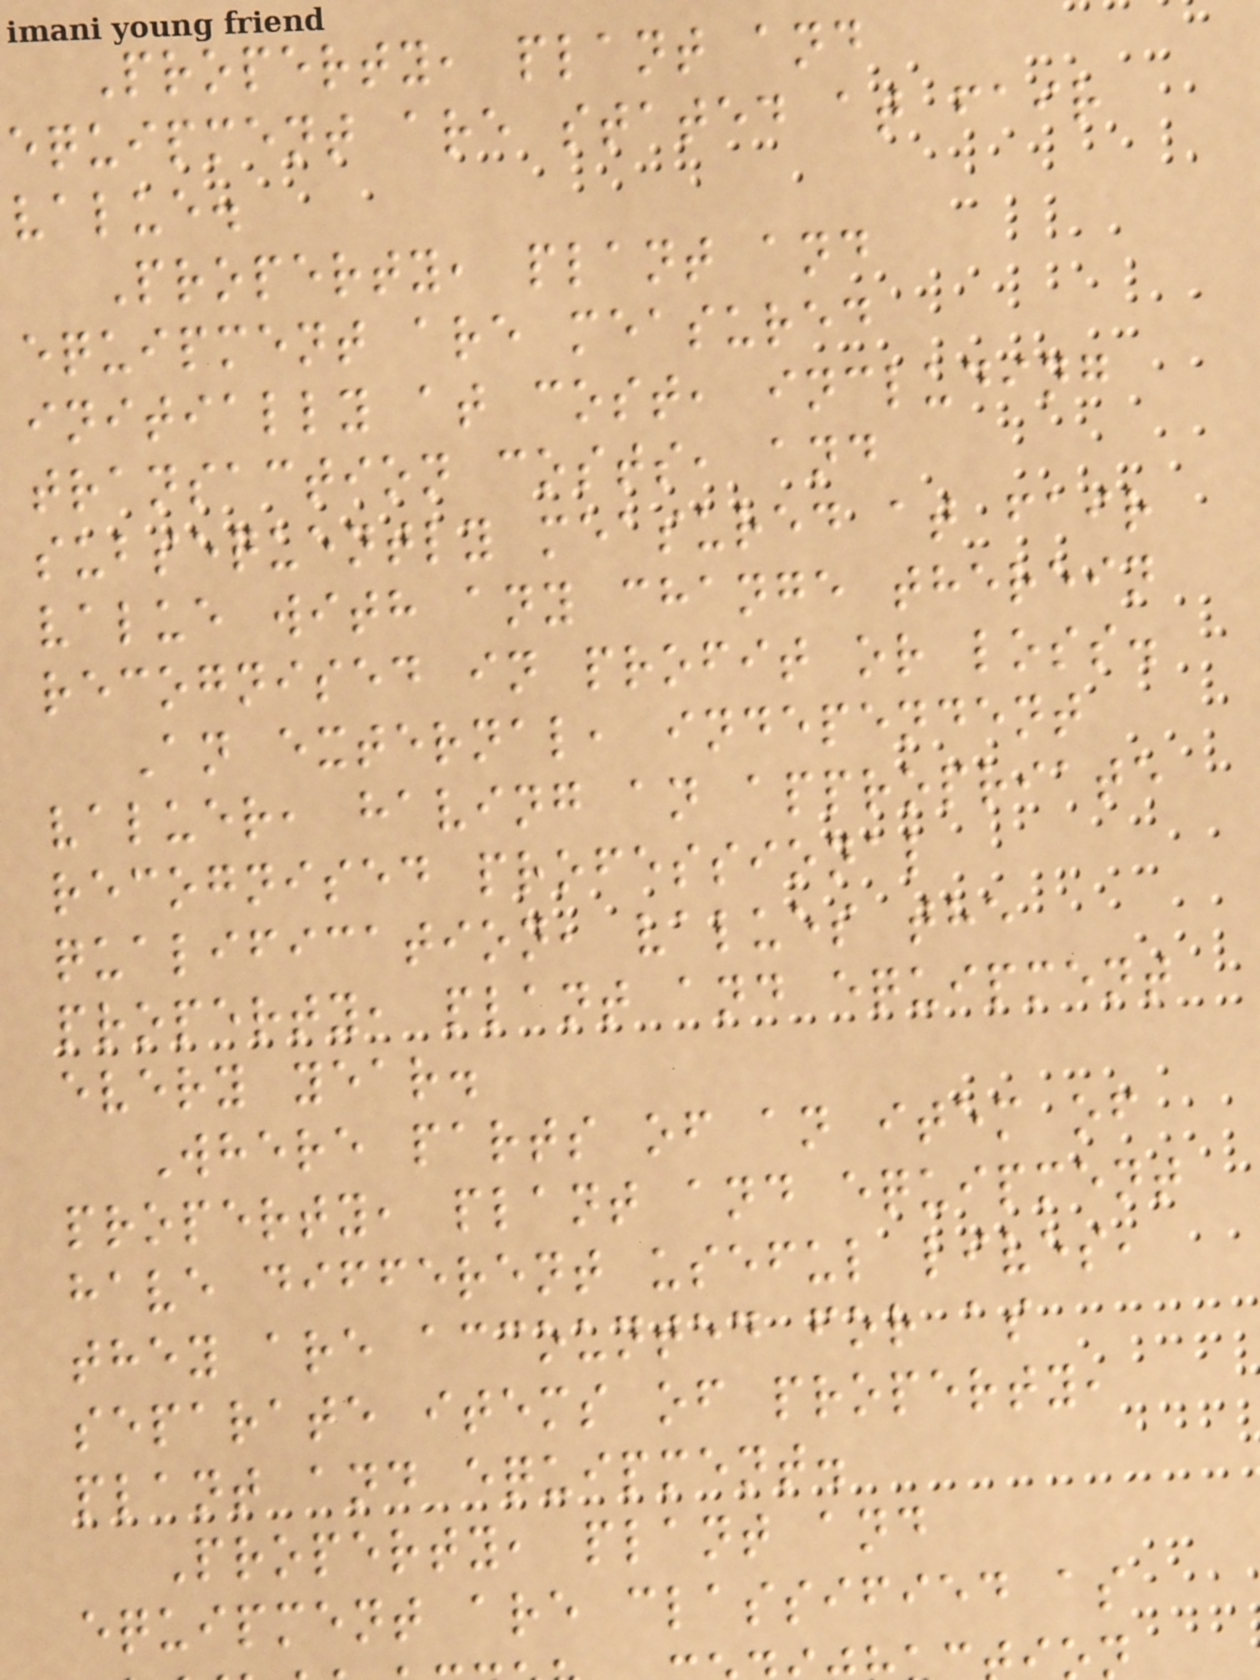Property, plant and
equipment are stated at fair
value.
Property, plant and
equipment are measured
initially at cost, including
transaction costs, and
subsequently measured at fair
value with any change therein
recognised in profit or loss.
An external, independent
valuer, having an appropriate
recognised professional
qualification, values the
property, plant and equipment
every year.
Where parts of an item of
property, plant and equipment
have different useful lives,
they are accounted for as
separate items of property,
plant and equipment.
Property, plant and
equipment are classified as
